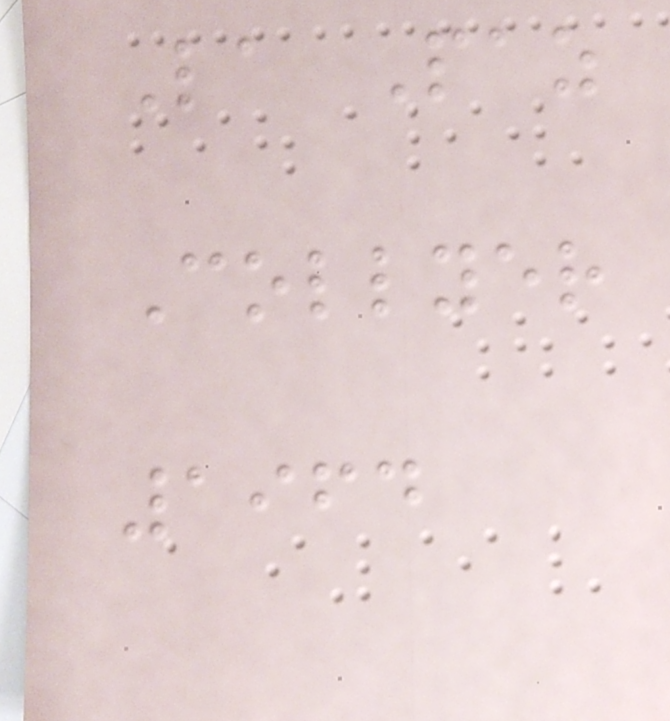La Paz
Collyer
1964
